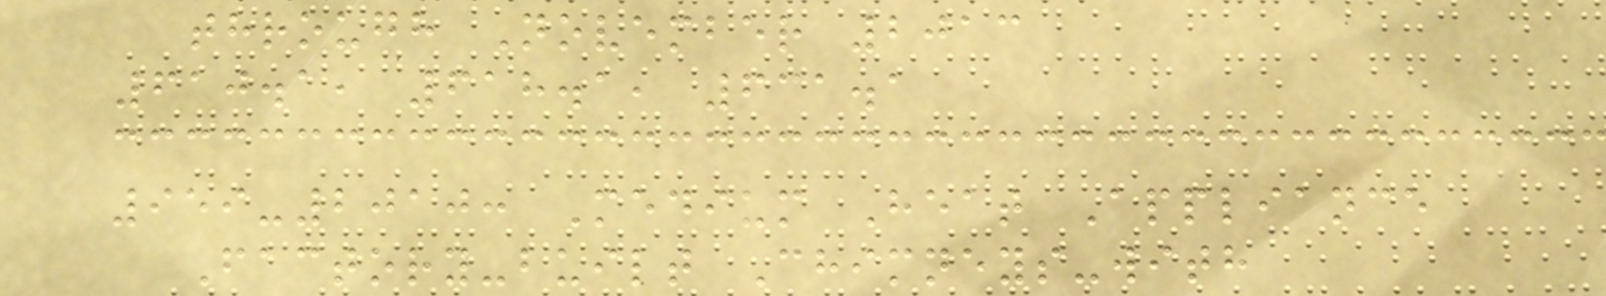through November 2013
610.1, 618.1, 631.1
959-2010: Medium Heat Appliance
Factory-built Chimneys-with
